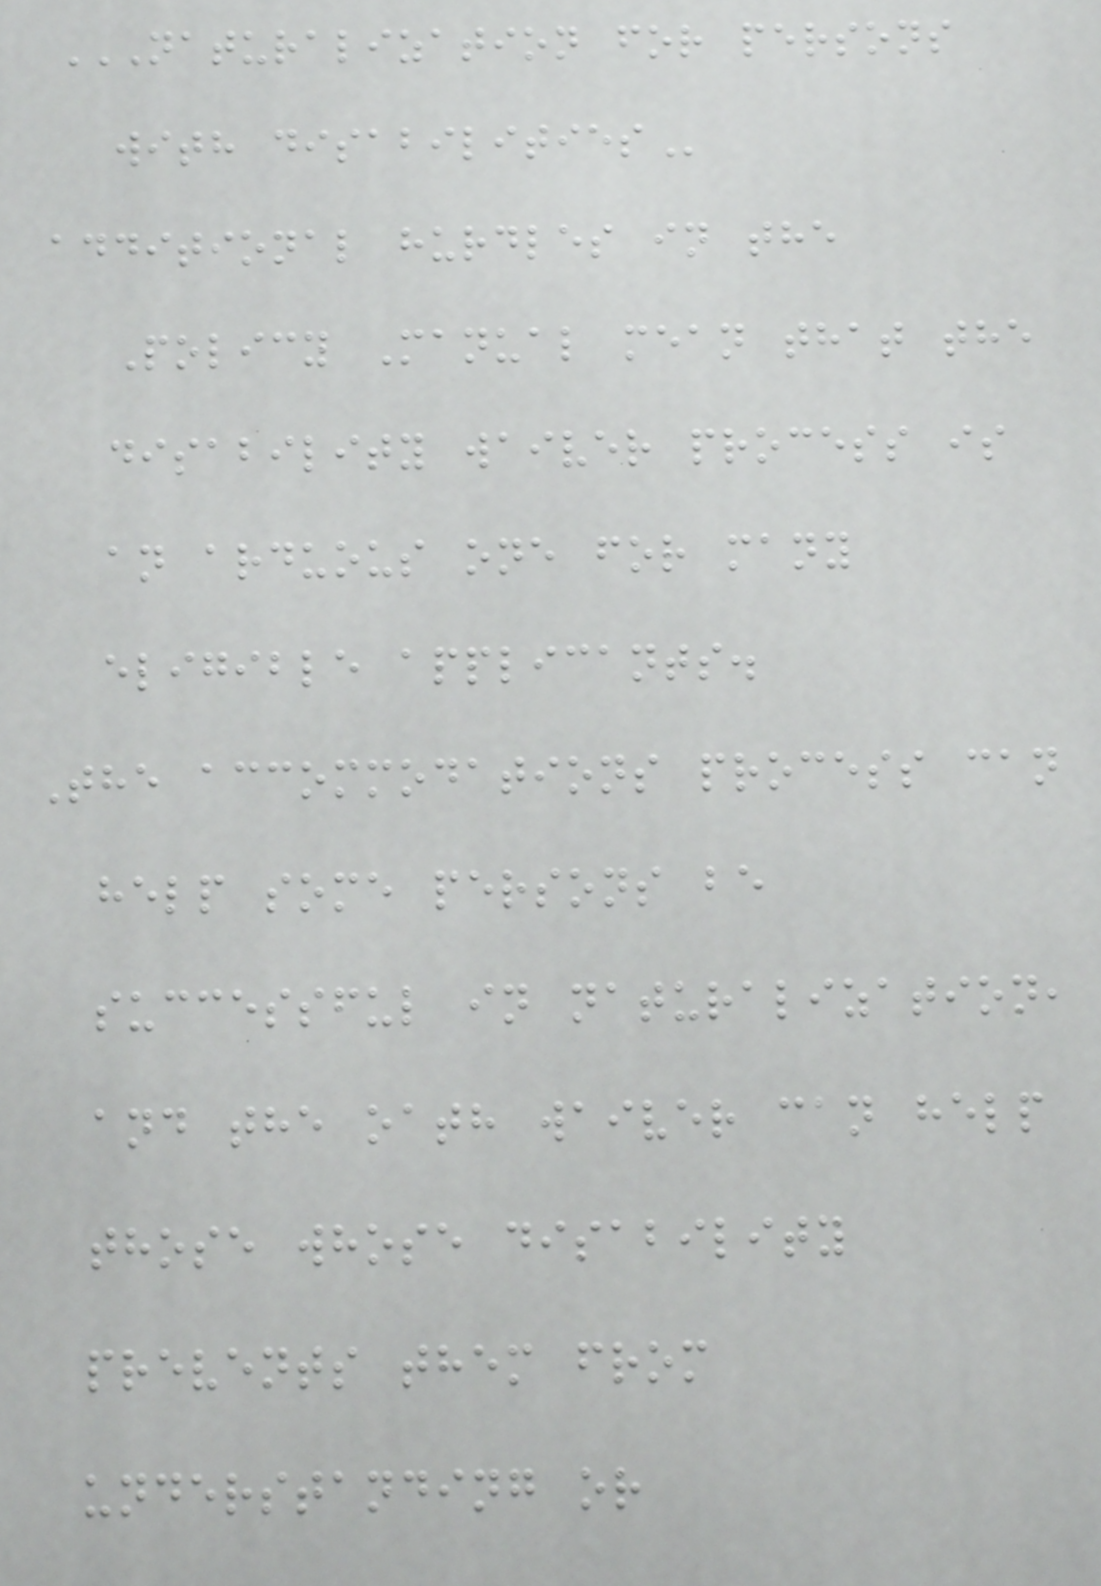NATURALIZATION FOR PERSONS
WITH DISABILITIES
additional hurdles in the
Policy Manual mean that the
disability waiver process is
an arduous one for many
eligible applicants.
The accommodations process can
help some persons be
successful in naturalization,
and the oath waiver can help
those whose disability
prevents them from
understanding or
